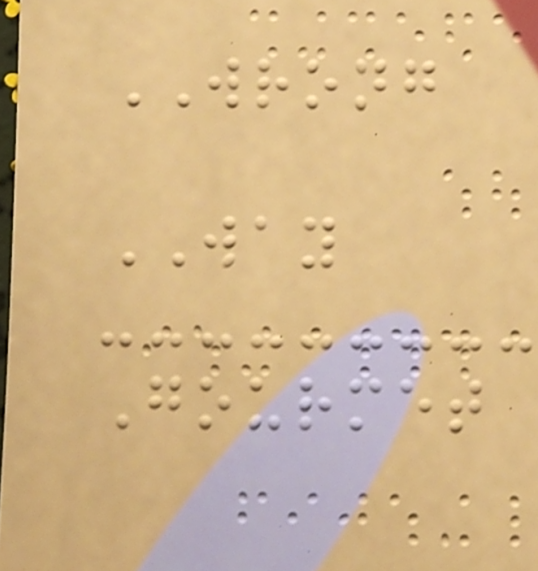WRONG
WAY
Gourmet
